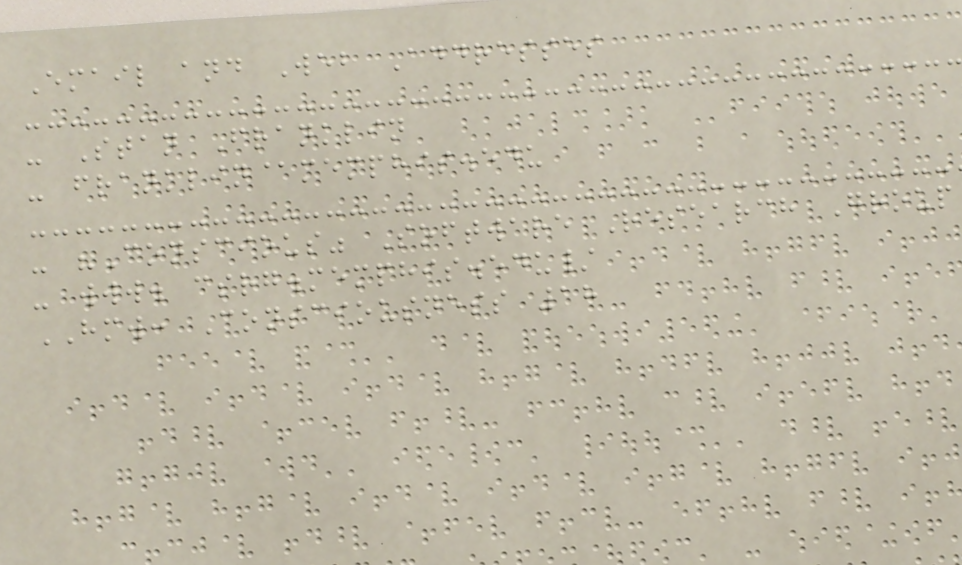Email and Web Addresses
- Stan Franklin
- franklin@memphis.edu
- "Conscious" Software Research Group
- www. csrg.memphis.edu/
HMW: Consciousness 18
